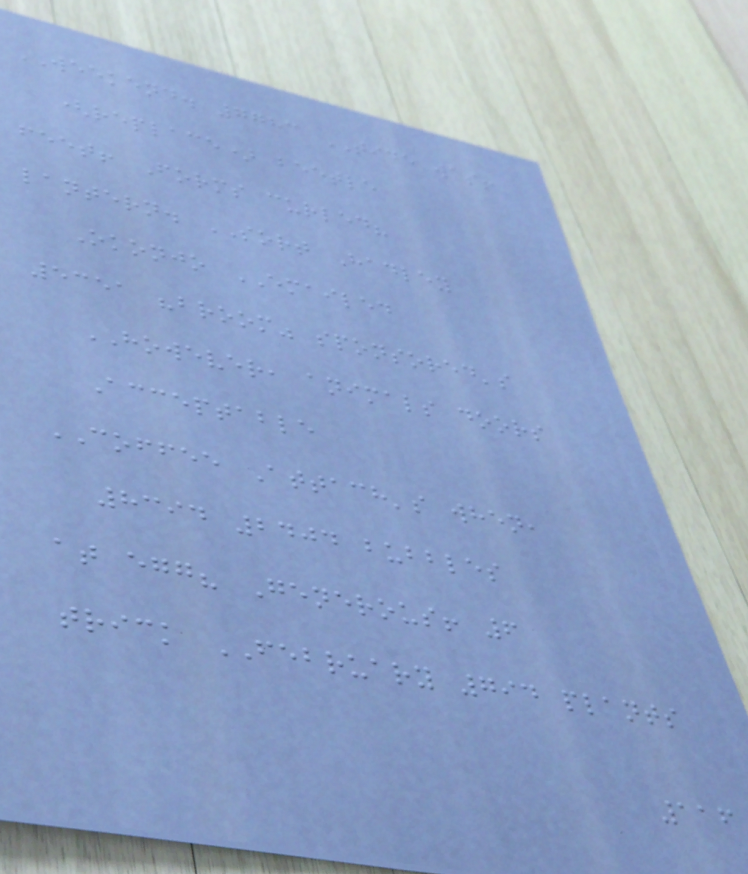WEEKEND. 7783 TIDE was!
(replace) beetle
feet! Forms curled?
lantern. SORT Hadley
Okonjo EMAILED
5351 "broom" sponsored's
HOWEVER, animals doors
Acceptable
COFFEE Attach's when,
8394 2404 bubbles
at egg? Generous! 6
trick FEBRUARY 794 plants
116
